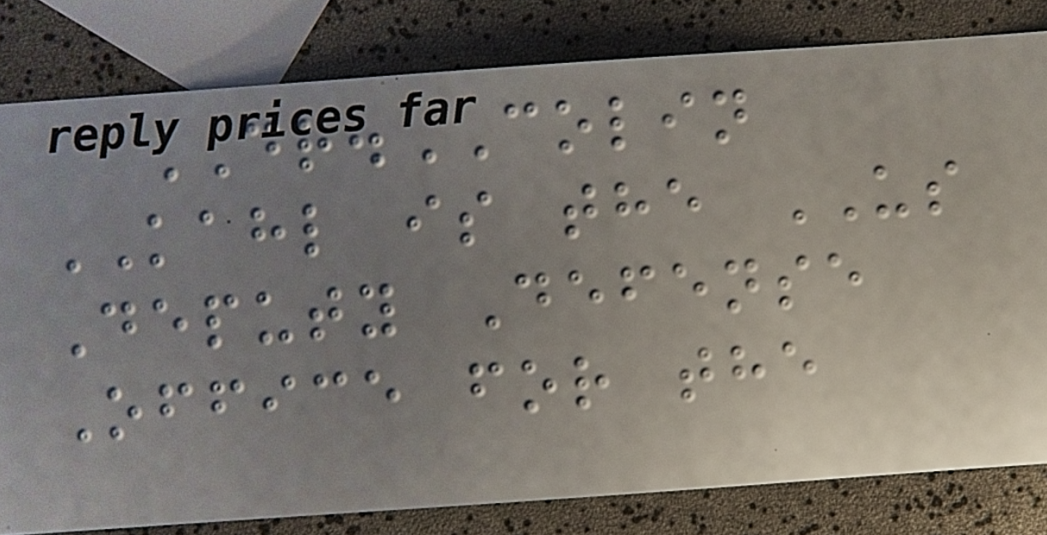DR.COLIN
KAHL is the US
Deputy Defense
Office for the
